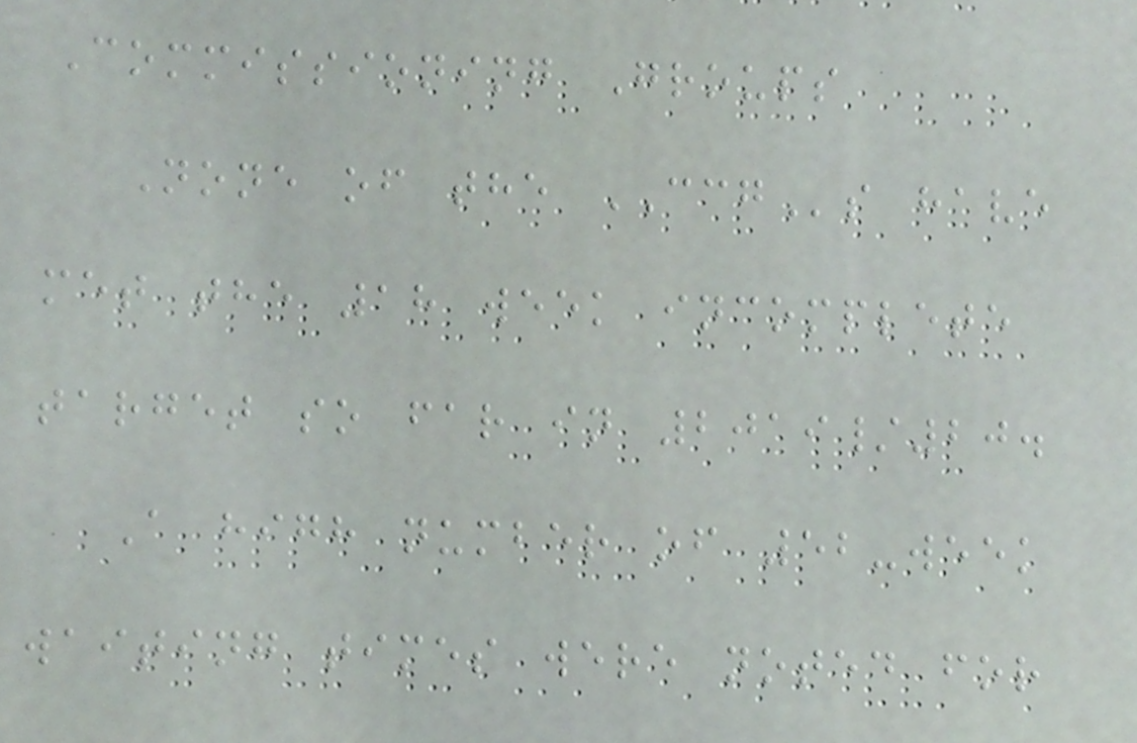Commissioning Groups
None of the CCGs have
met the 18 week incomplete
target so far in 2019/20.
A high number of 52-week
waiting times were noted for
